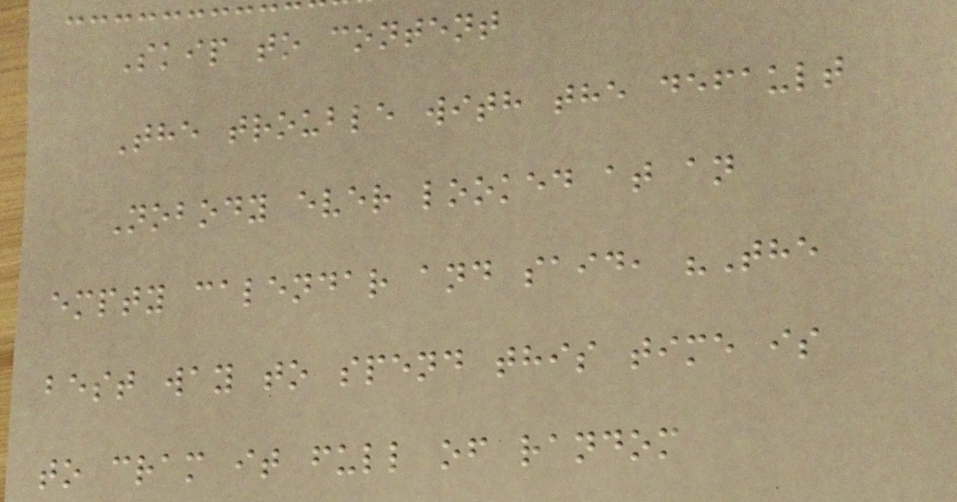Skip to content
The trouble with the default
Nobody ever looked at an
empty calendar and said, "The
best way to spend this time is
to cram it full of random
